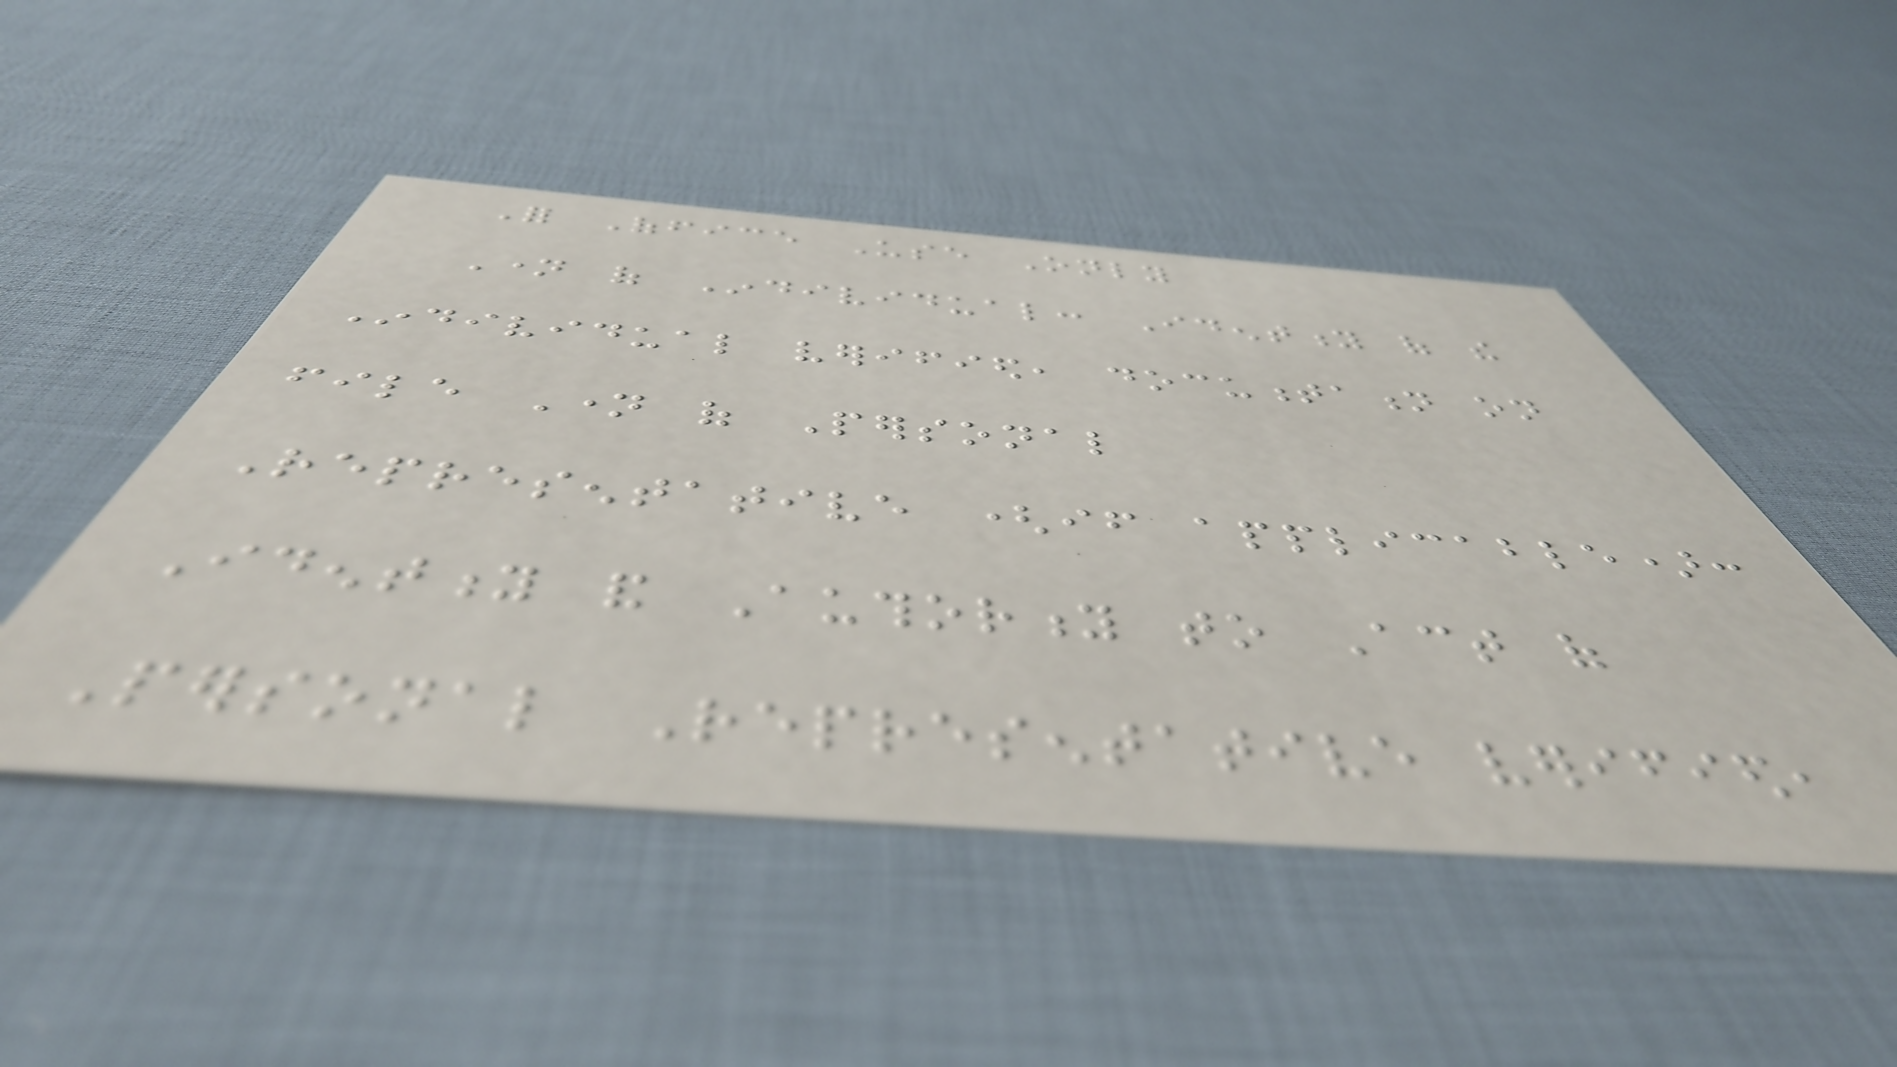For Office Use Only
Name of Individual: Identity of the
Individual verified, documentation on
file Name of Personal
Representative (if applicable):
Identity and Authority to Act of
Personal Representative verified,
